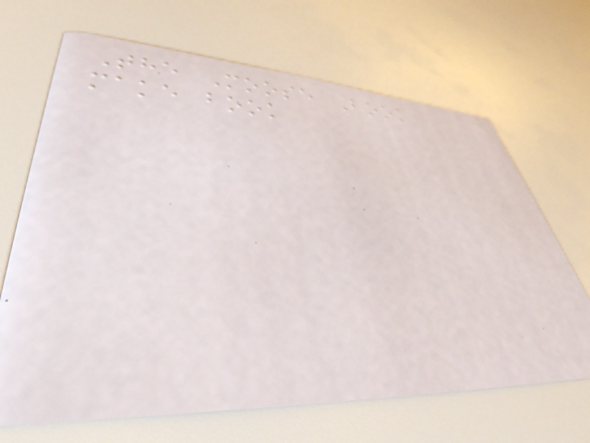The Moose Book
make book
